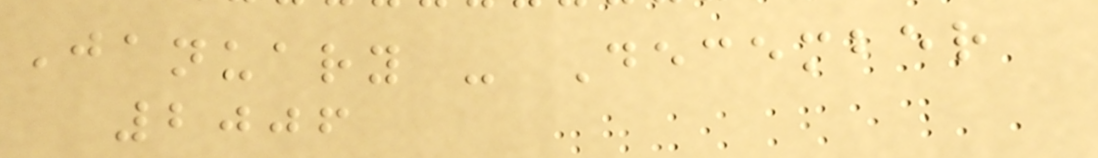January - December
2006
